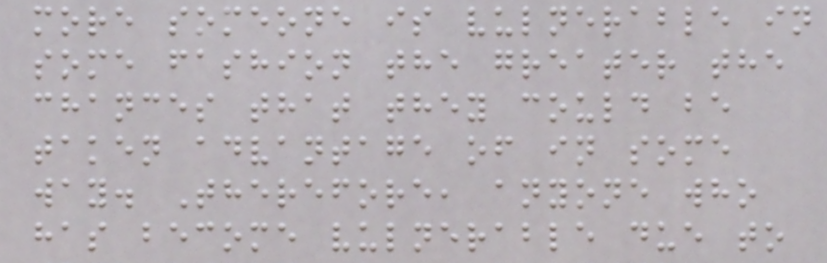more someone is vulnerable in
some fashion the greater the
chances that they could be
taken advantage of in some
way. Therefore, anyone who
has become vulnerable due to
